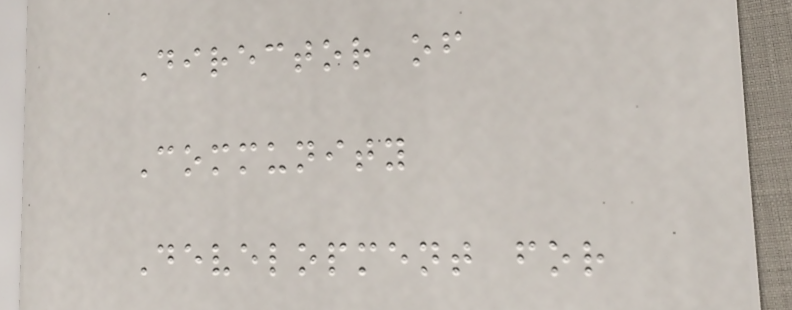Director of
Community
Development for
